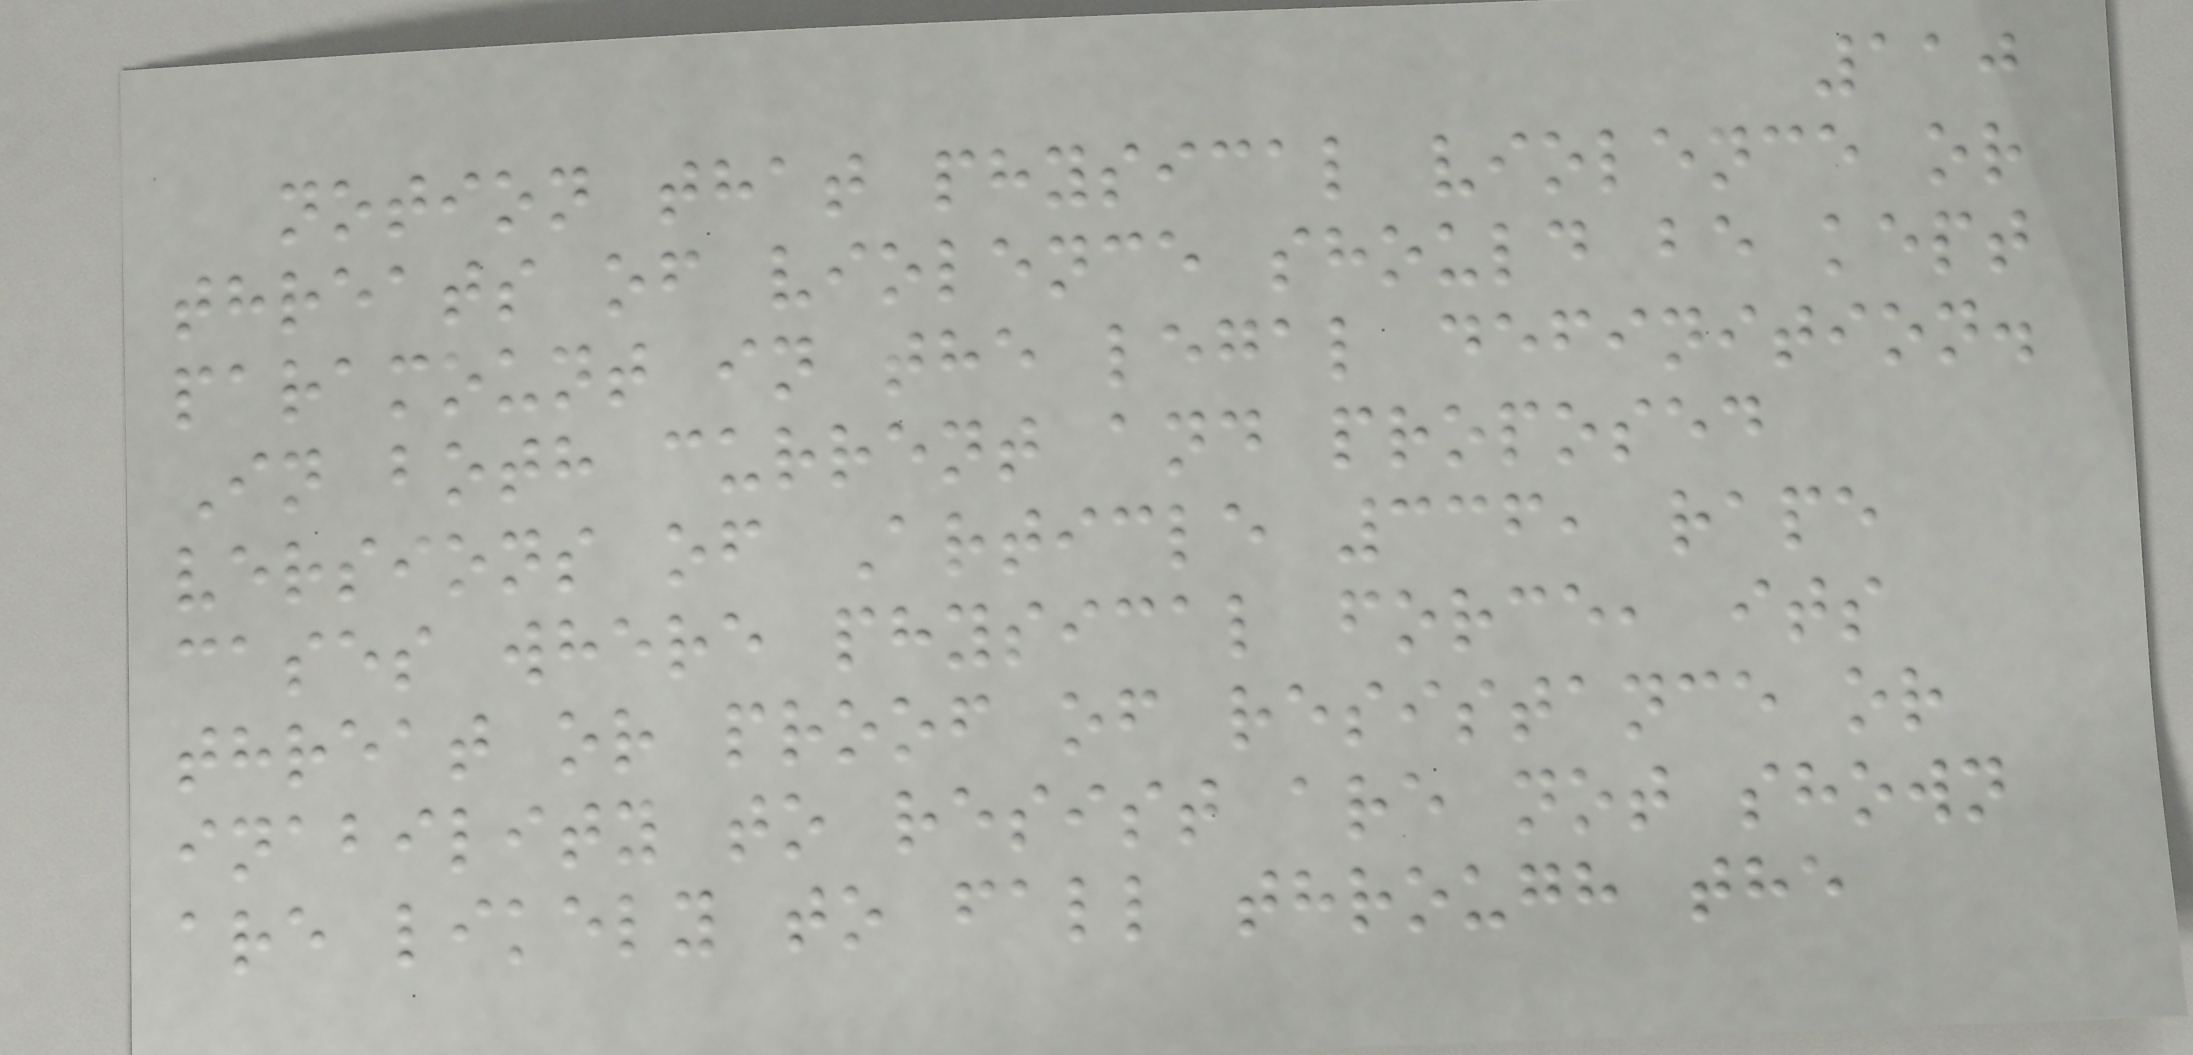110
notion that physical violence or
threats of violence should be kept
paramount in the legal definition.
In both current and proposed
versions of Article 336, rape
cases where physical force, its
threat or proof of resistance or
inability to resist are not shown
are likely to fall through the
